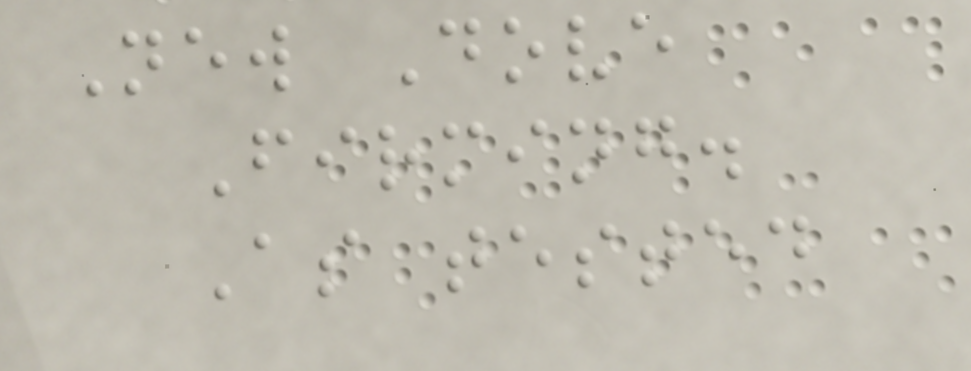New Dove
Firming.
As tested
